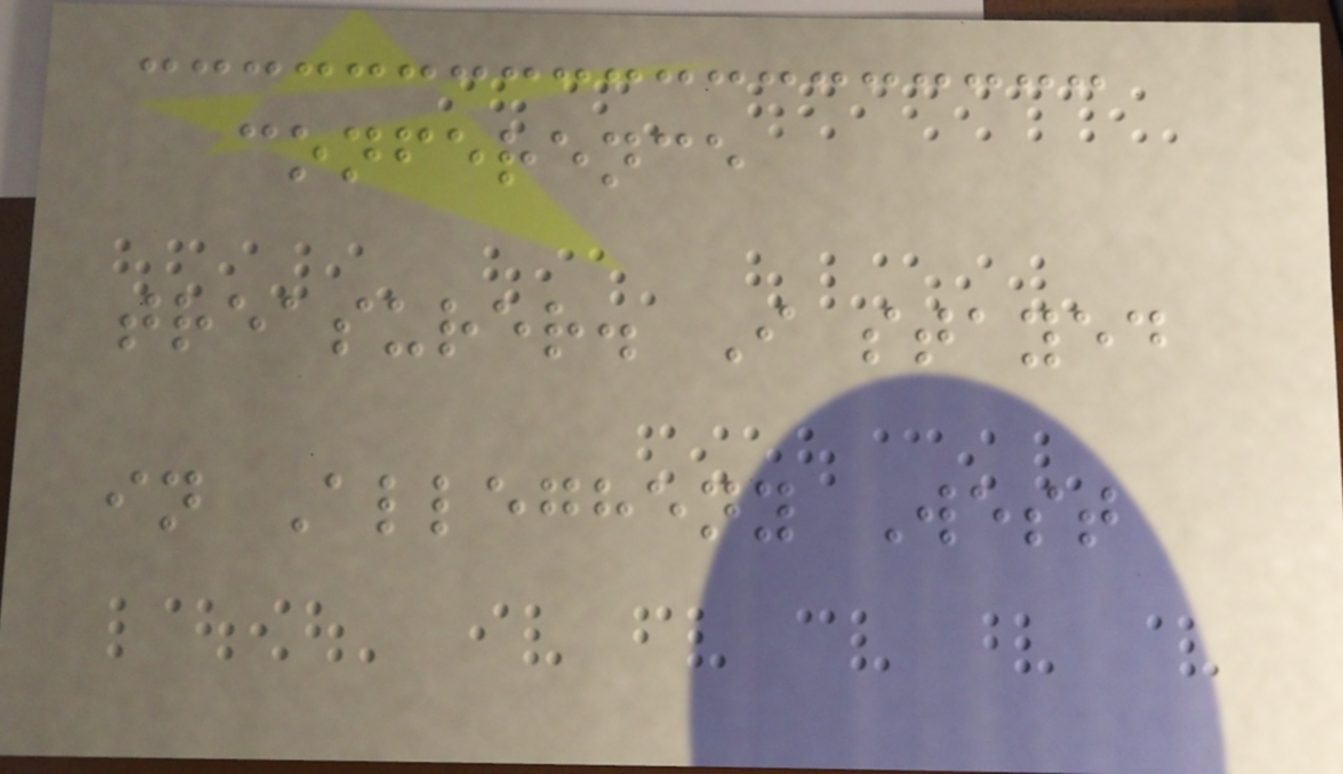conference
treasurer. I stayed
in Allegheny West
